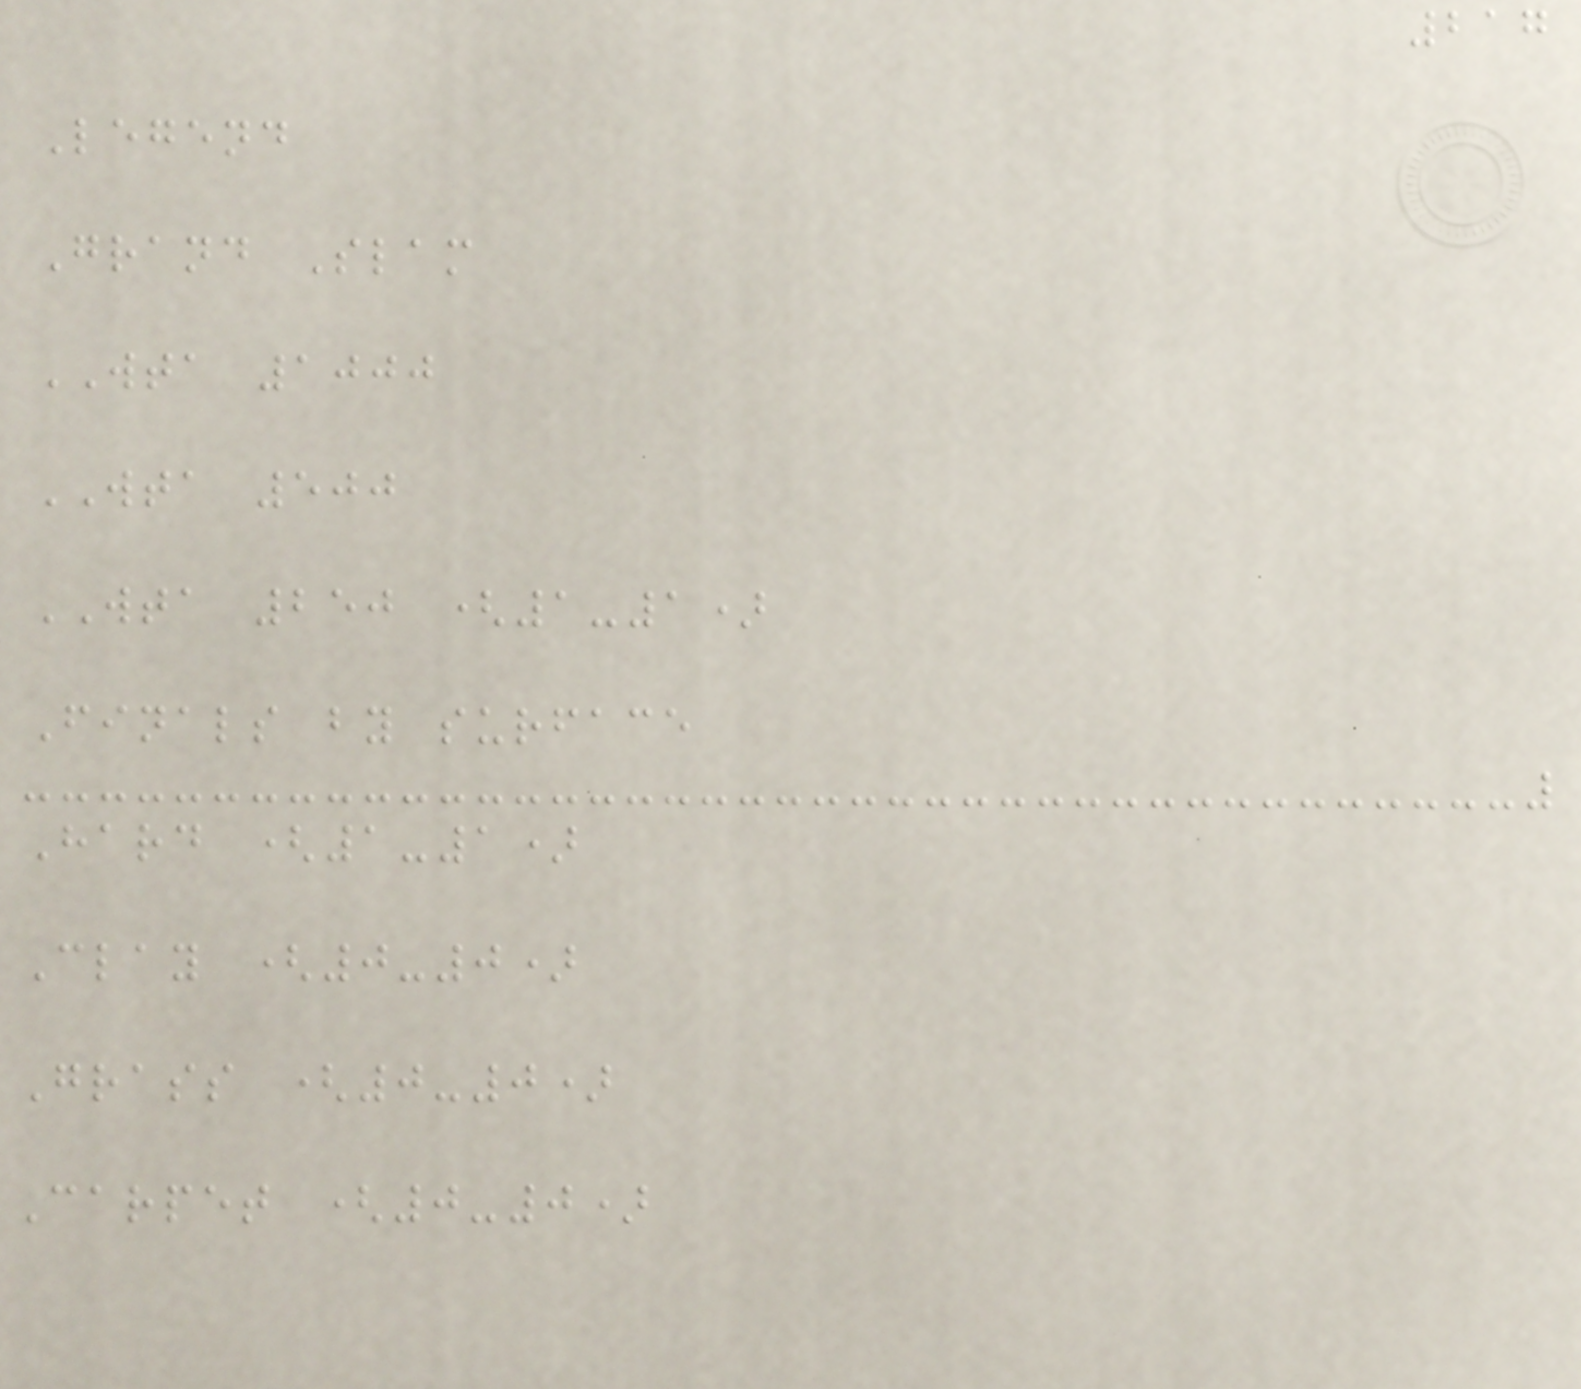217
Legend
Grand Slam
WTA 1000
WTA 500
WTA 250 (1-1)
Finals by surface
Hard (1-1)
Clay (0-0)
Grass (0-0)
Carpet (0-0)
